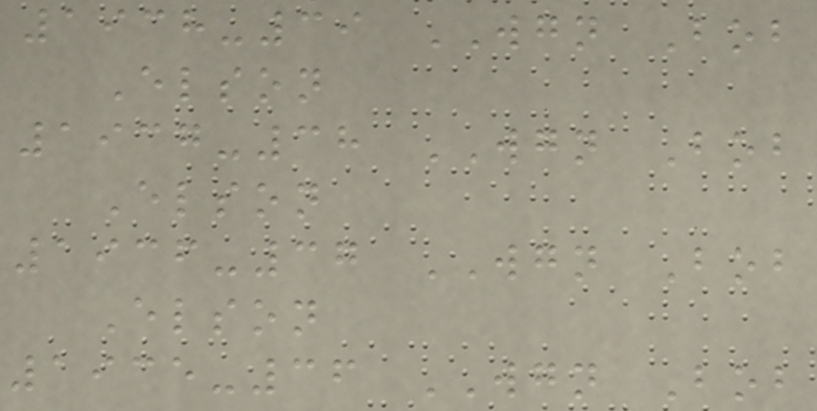1938-39 WGN Bob
Elson
1937-38 WGN Bob
Elson
1936-37 WGN Bob
Elson
1935-36 WGN Bob
